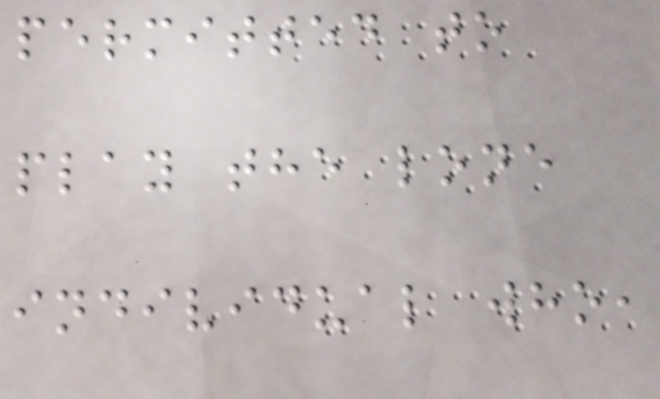permitted to
play the lone
individual who,
